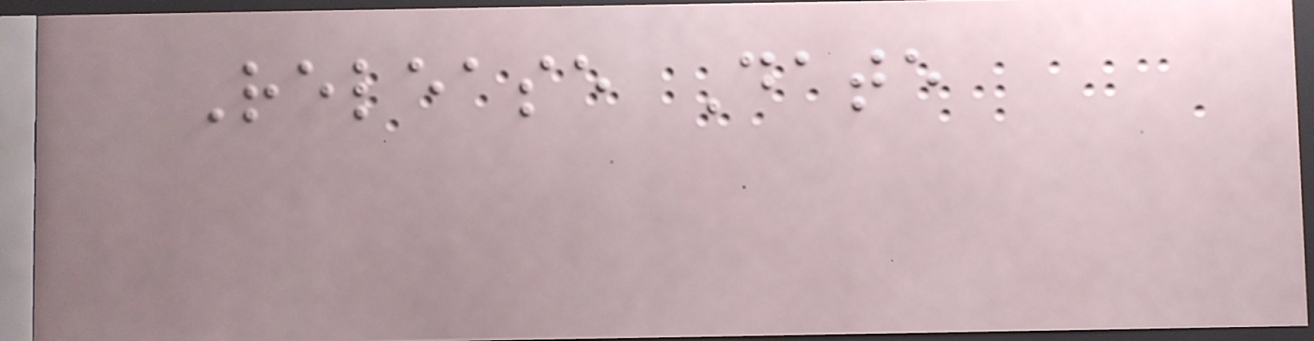Release Date
